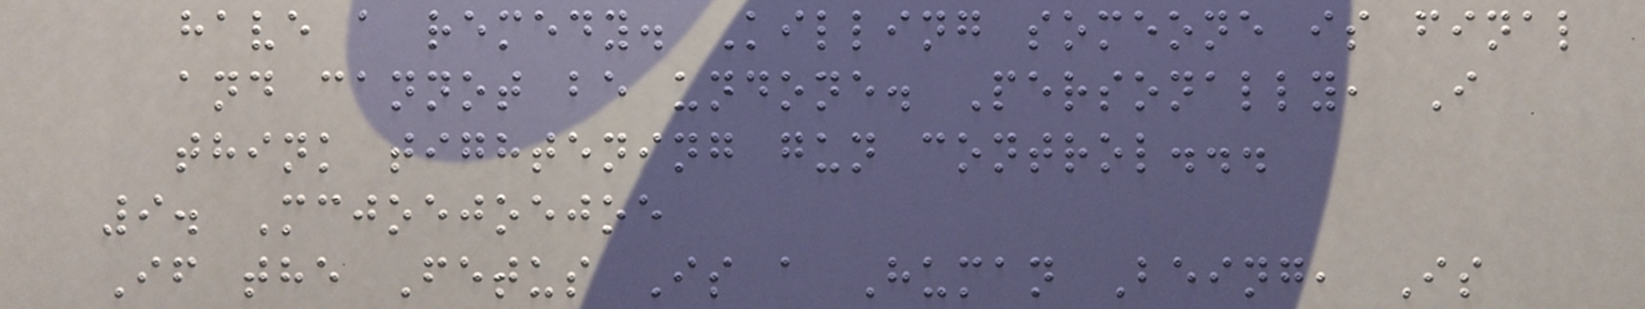have a remedy. Killing someone is final
and cannot be undone. Personally, I
think tightening gun control...
9. Mcjoejoejoe
If the Fetus Is a Human Being, Is
